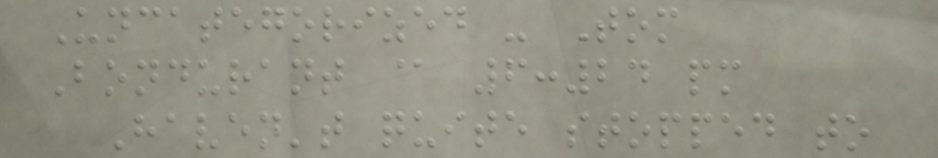Uncategorized - Tom
Bondurant @ 6:24 pm
Haven't quite stopped to
